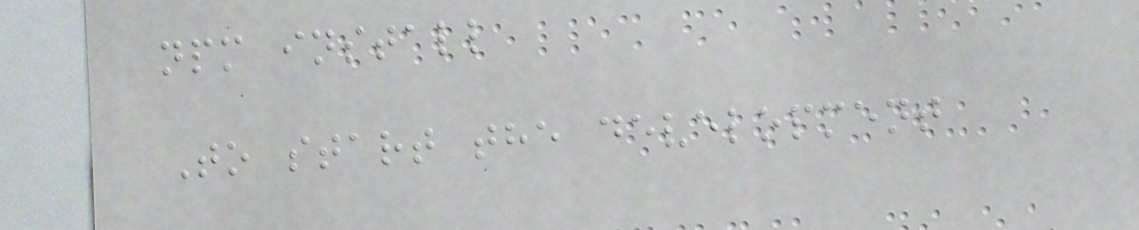npm install
To start the development
